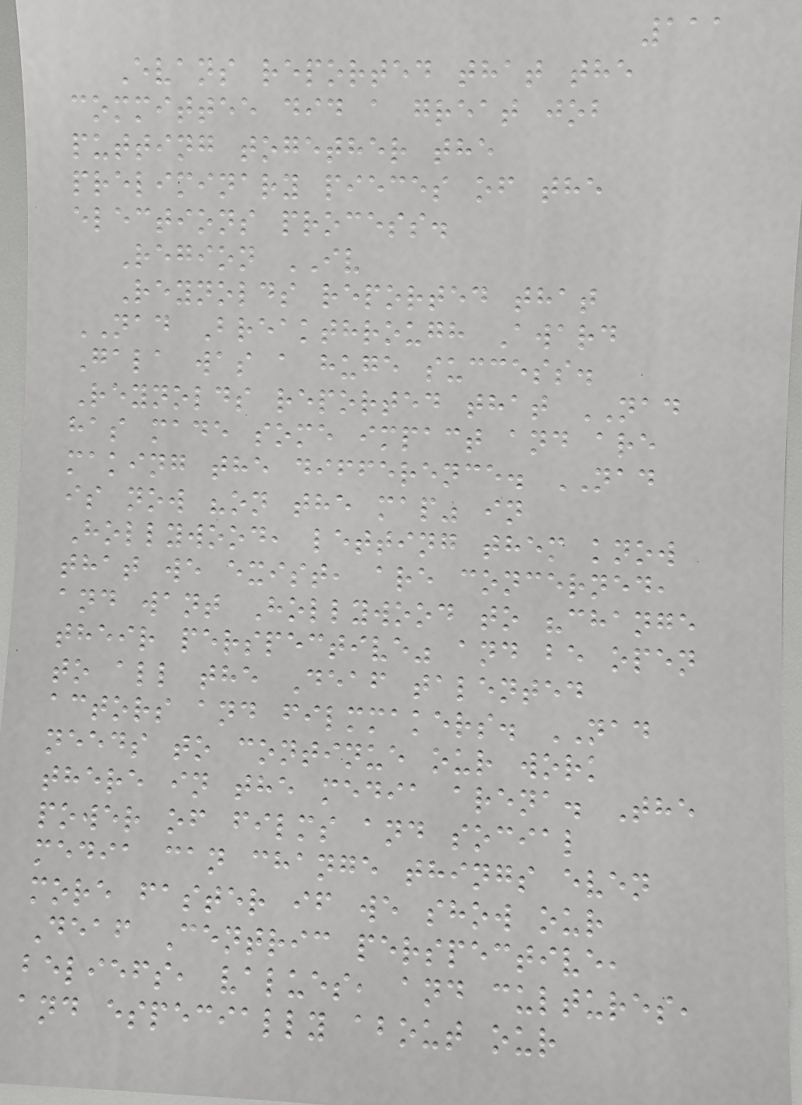111
Evans reported that the
committee did a great job
putting together the
preliminary pieces of the
elections process.
Region IV
Reynolds reported that
NAD Breakthrough Award
Gala was a huge success.
Reynolds reported that NAD
has made some impact and are
making the difference. NAD
is now "on the map" in
Hollywood, letting them know
that we exist, are concerned,
and want Hollywood to "change
their perspective" and be open
to all the Deaf talented
actors and filmmakers. NAD
needs to continue our work
there in the media arena. The
power of films and social
media can change things even
more faster if we show our
Deaf Centric perspective,
beliefs, values, and cultures,
and especially about our
